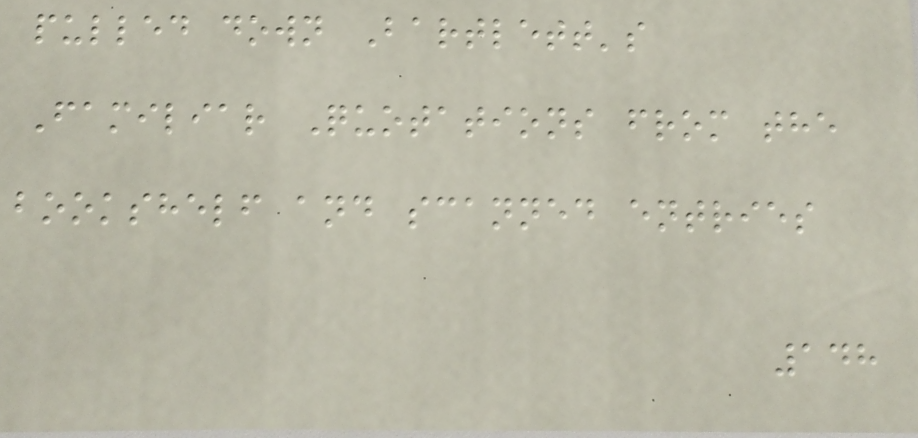pulled down Bartlett's
Familiar Quotations from the
bookshelf and scanned entries
148
